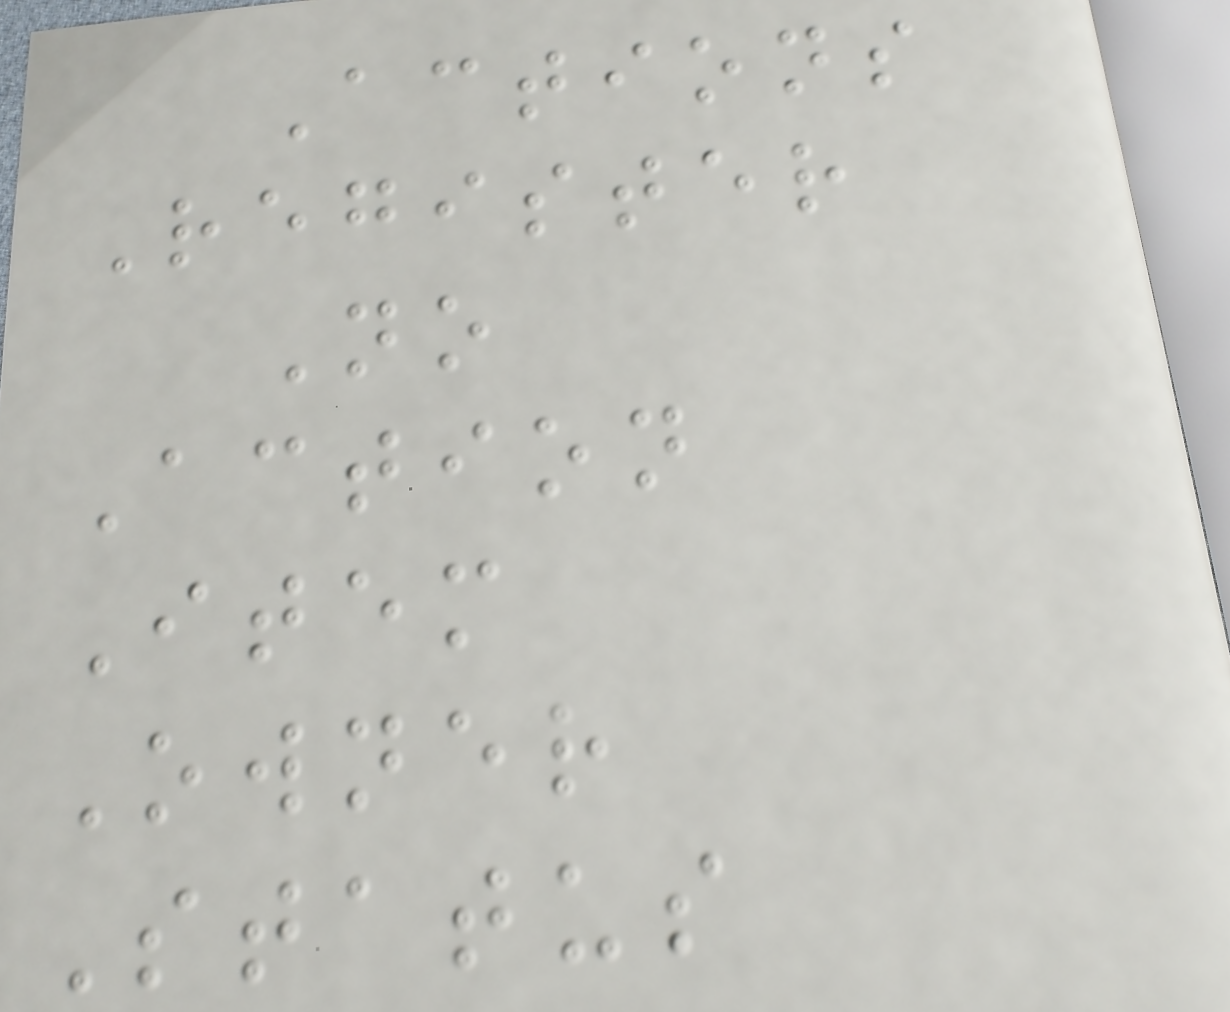Actions
Register
No
Action
Item
Owner
Status
